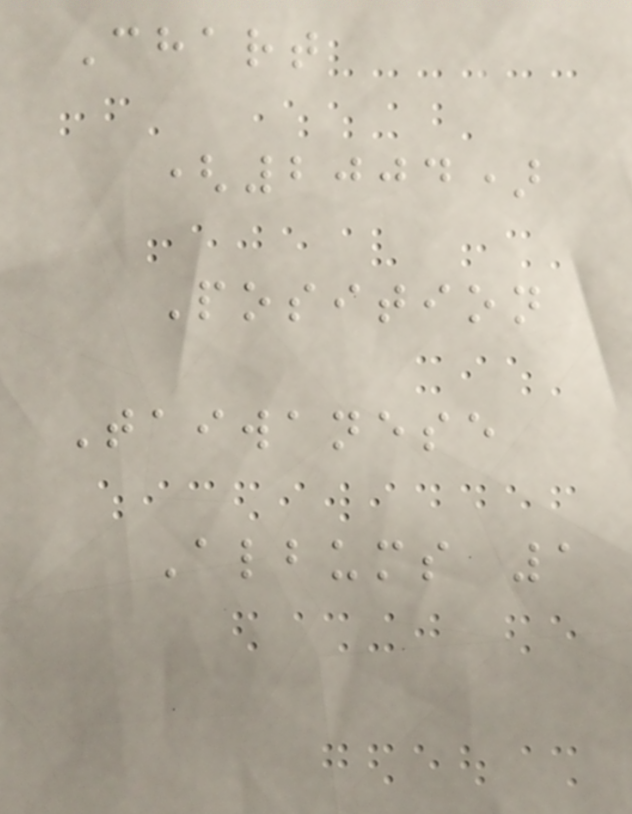Chart
(2004)
Position
Taiwanese
Albums 1
